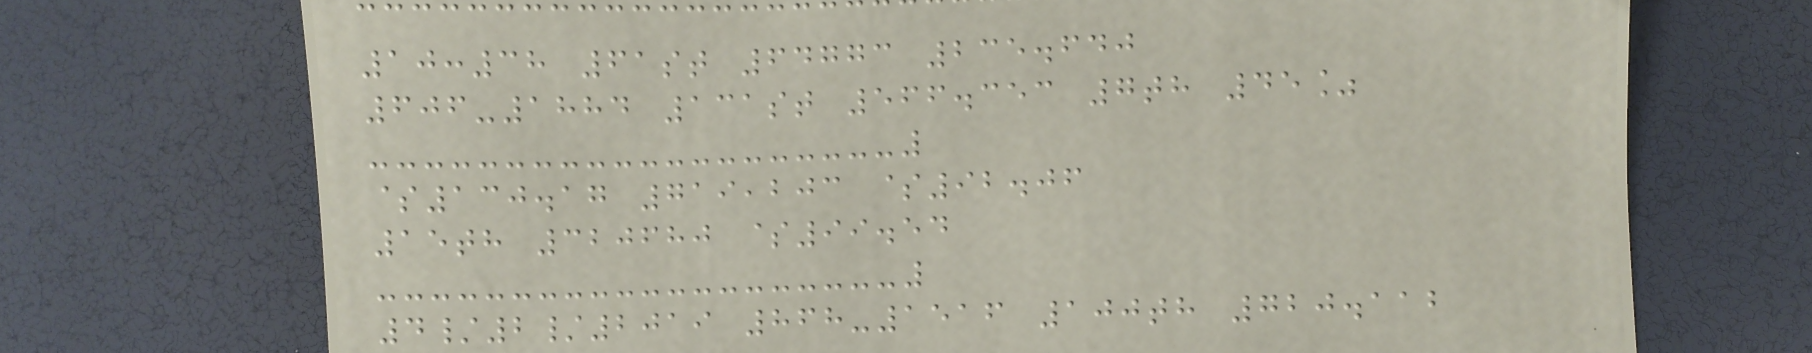10:38 61st 64773 235.640
606-1884 131st 566.353 7th 45%
$130.17 719,203 $92.06
15th 320680 $99.54
4/2/2019 868-1516 100th 720.112
